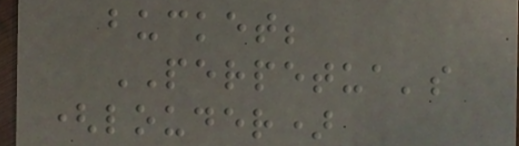bucket;
PERPETUA's
(louder)
